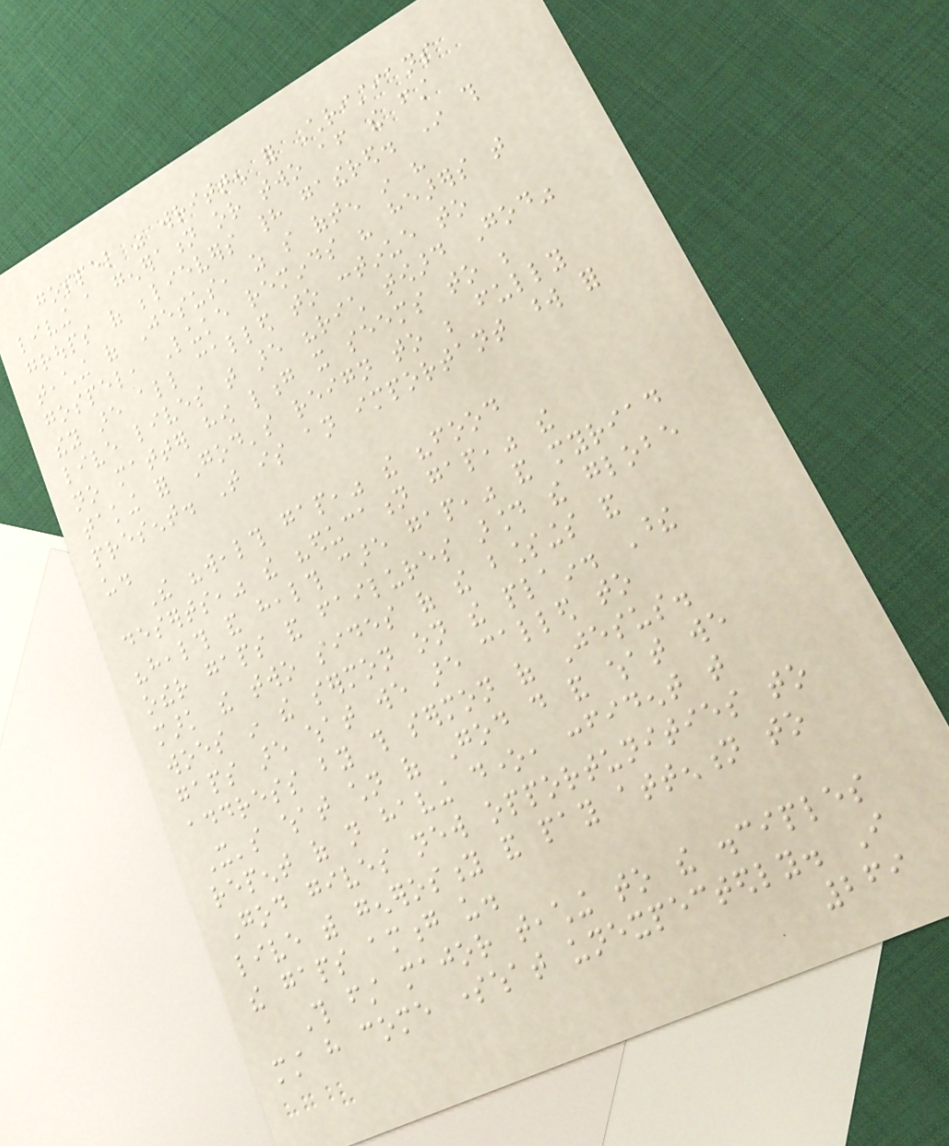gospel was written for Christians
living a generation or two after the first
groups of believers had gathered. In this
teaching of Jesus, as so often in his
gospel, Luke reminds his hearers that
they are all called to continue to
live lives that are "rich toward God"
no matter how long it seems to be
taking for God's reign to be fully
present. That is an important word for
us.
The "wealth gap," the "food
deserts," the "education gap," the
"health and health care gap," and myriad
other gaps and failures around the globe
mark the two sides of the blessings and
woes in the sermon on the plain. These
gaps are what we are called to
address by this sermon of Jesus.
It's what children of God do and what we
repent of not having done, confident that
God gives new opportunities to
live with generosity and pay attention to
the gaps among us.
This first major teaching to the disciples
must have come somewhat unexpectedly. I
269
